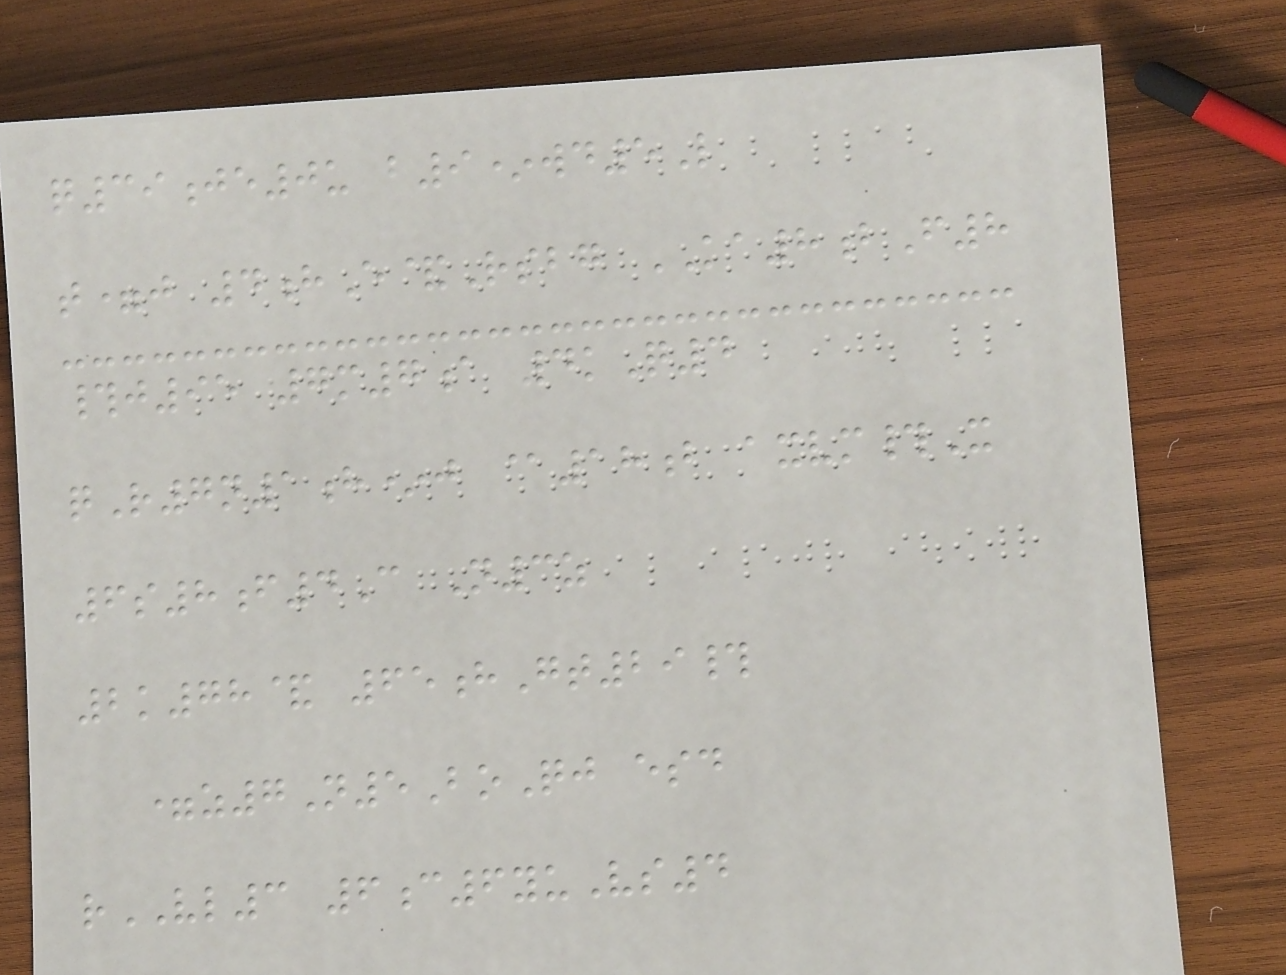q39je0u b9*wd5L
t=j 4hE&Rsbg KA8bF8
#j95 7m7a 4kQ4
qR7n1h*j @18b axvm#X
6s8f4C N3z
2k78& 65hGt29#
=z7N5BoQj esd
rVL3 6c6yuVs4
